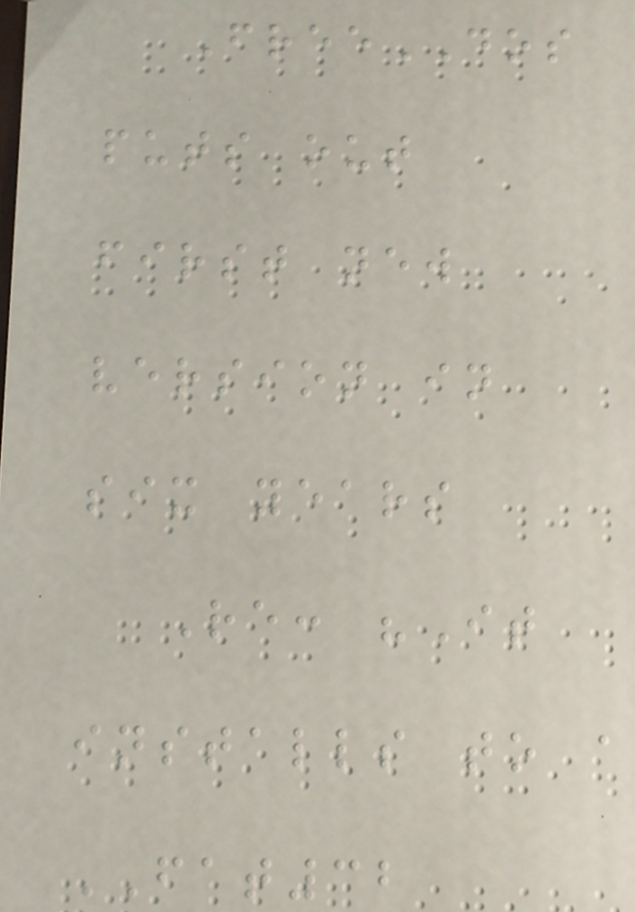FreeDOS
puts out
first new
version in
six years
Re: "It
installs to a
FAT32
